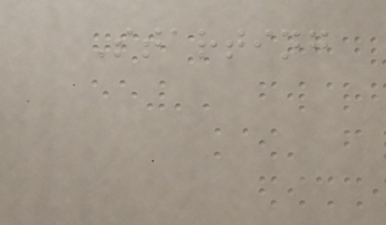Starting
